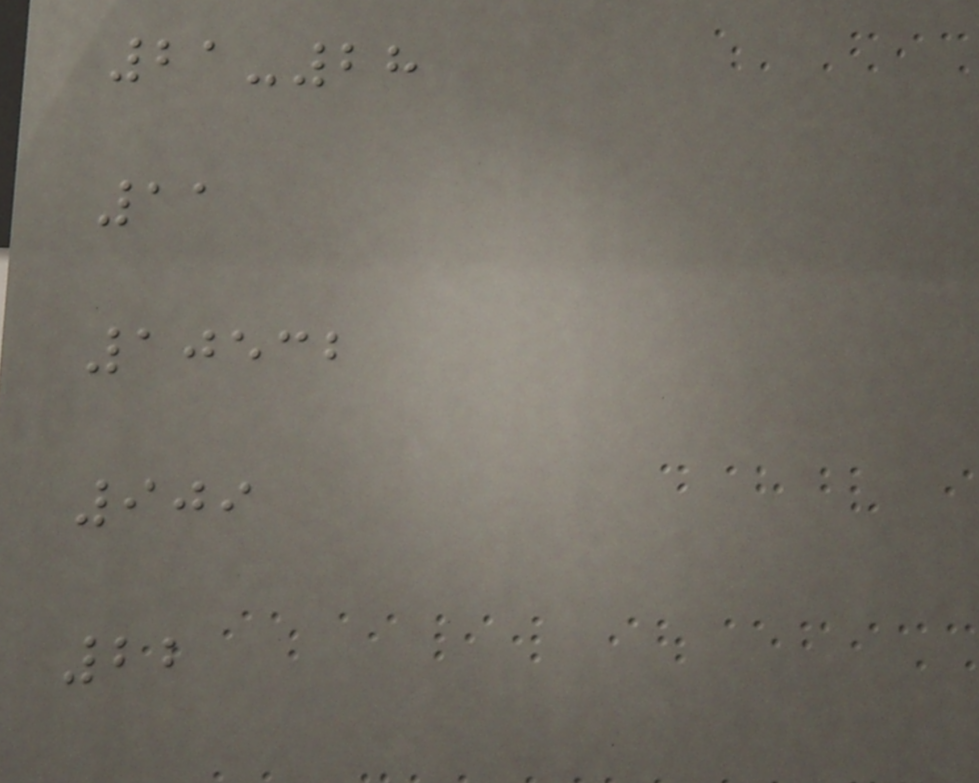21-28
11
10532
909
22
